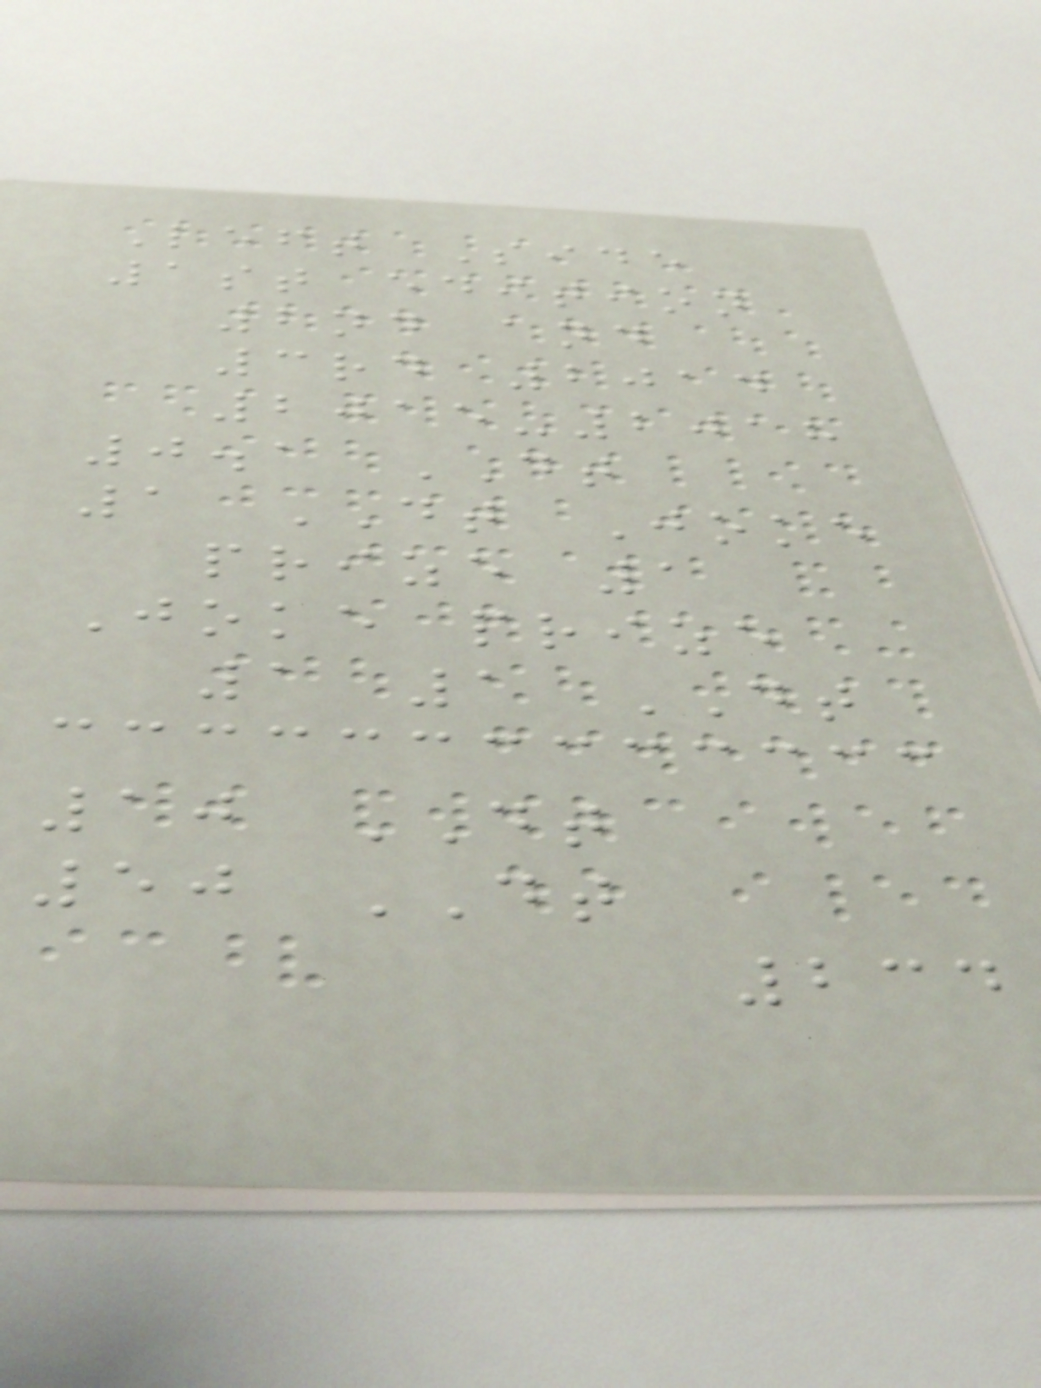Left Side
1st edition
2nd and
3rd 2014
2015-2018
0.1 DT
1 DT Joke
prize 1
Joke prize
1 1 DT
10 DT
50 DT
234
